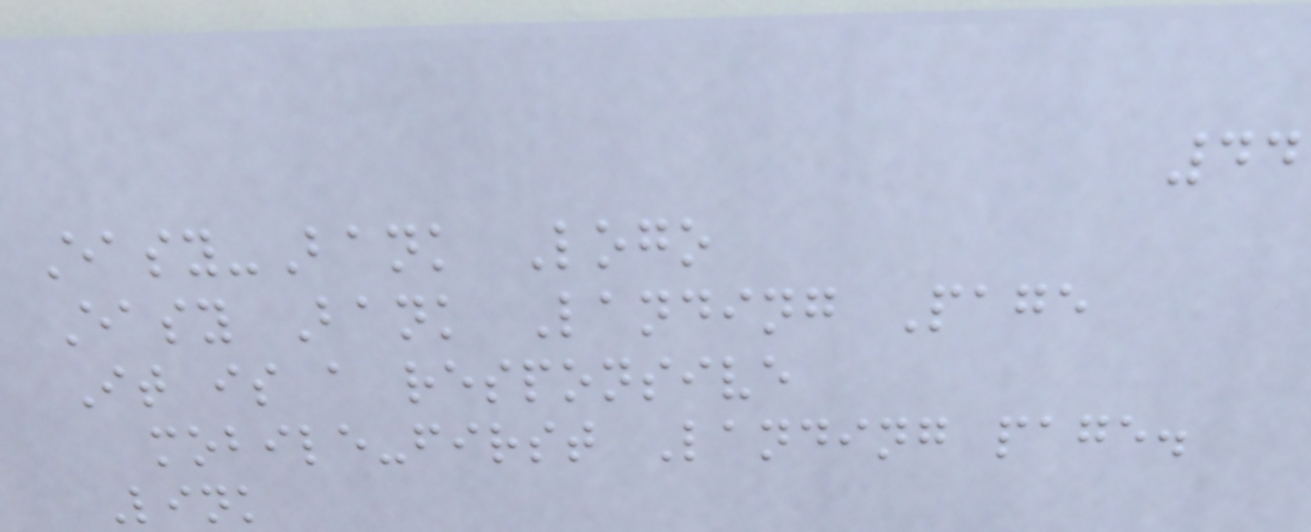44
Easy-Bank Logo
Easy Bank Landing Page
It is a responsive
mobile-first Landing page.
Link
